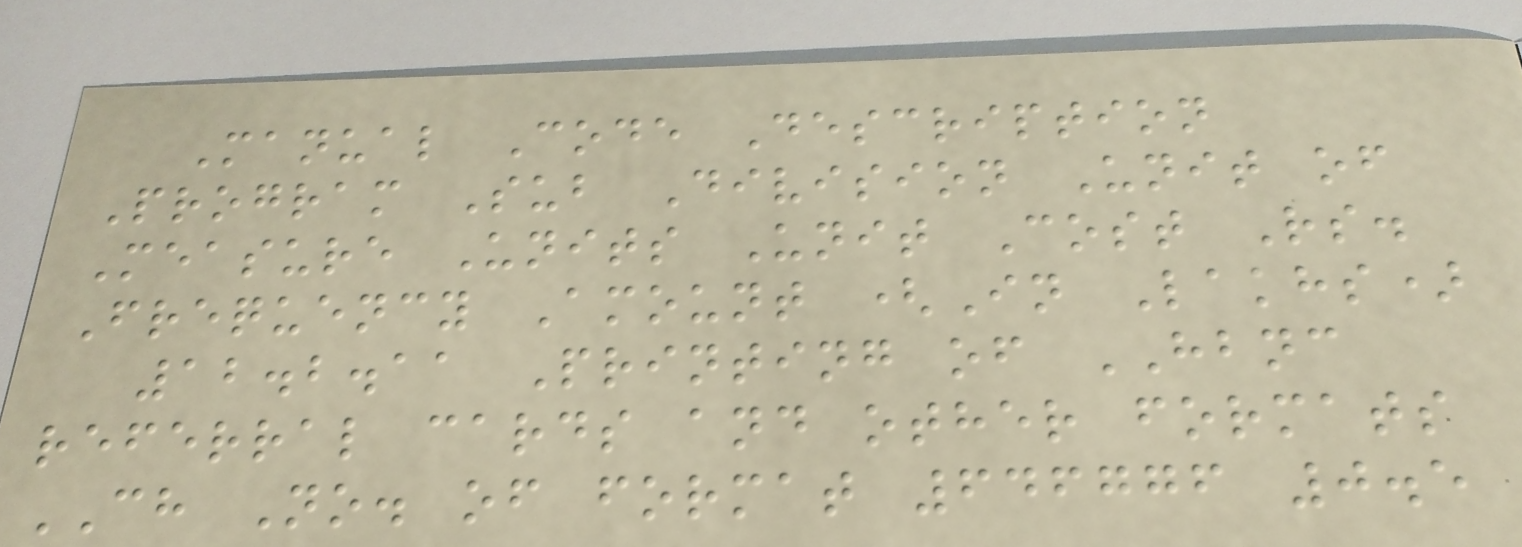Manual Code Description
Program Sub Division Unit of
Measure Units Unit Cost Rs.
Frequency Amount (In Lakhs)
12.2.11 Printing of HBNC
referral cards and other formats
CH No. of format 646776 0.5
